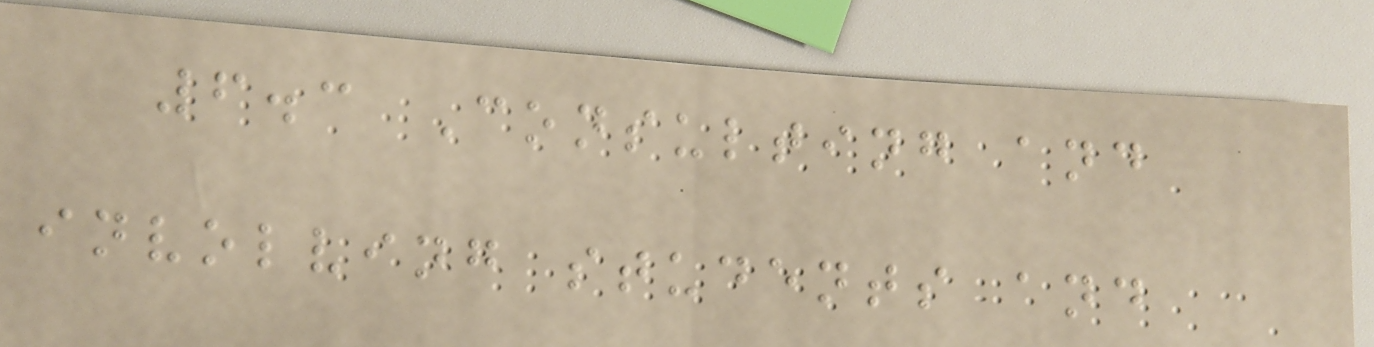6.3 Consulting and
involving students and
